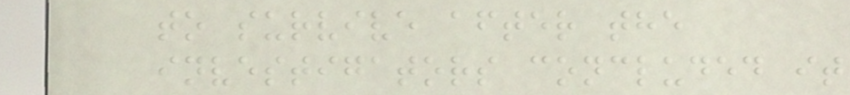to survive after the
investigators concluded it
